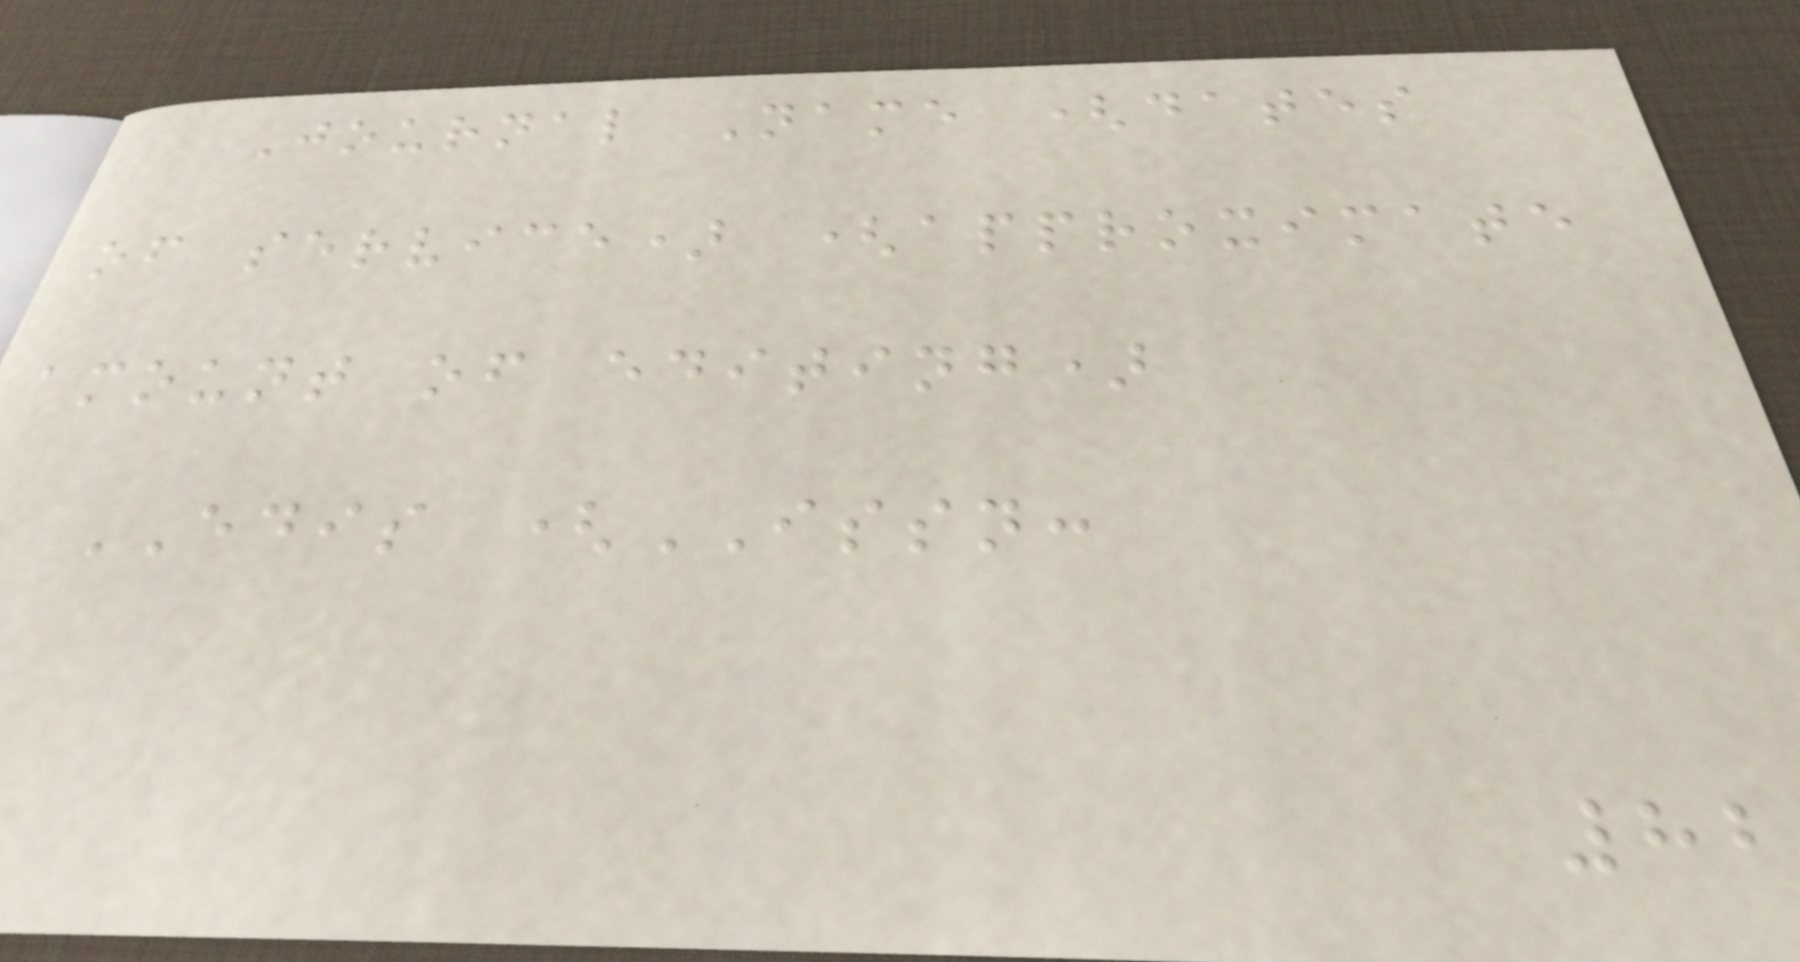Journal Name (dates
of service) (approximate
amount of editing)
EDIS (ISSN:
82
